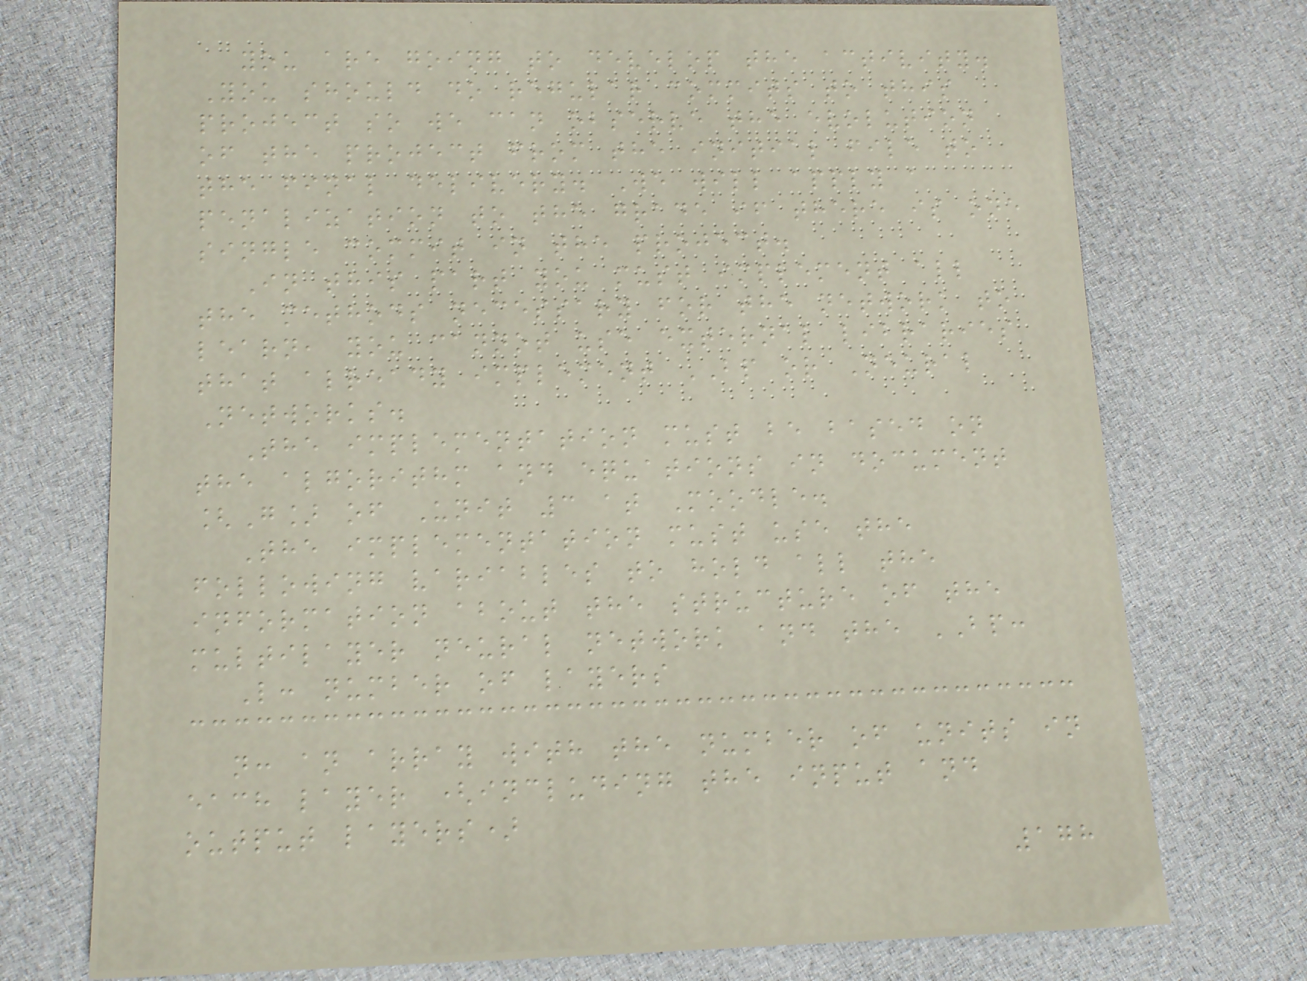you are going to develop the activity.
You should do regular commits to this
project so we can observe the evolution
of the project from the initial file to
the final delivery. We will apply a
penalization to the grade if there is one
single commit in the project.
In this part you must implement all
the methods necessary for the network to
learn, you cannot use external libraries
that already implement BP or Neural
Networks.
The implementation must be based on
the algorithm and equations in document
[G] of Unit 3 at Moodle.
The implementation must use the
following variables to hold all the
information about the structure of the
multilayer neural network and the BP:
L: number of layers
n: an array with the number of units in
each layer (including the input and
output layers)
178
